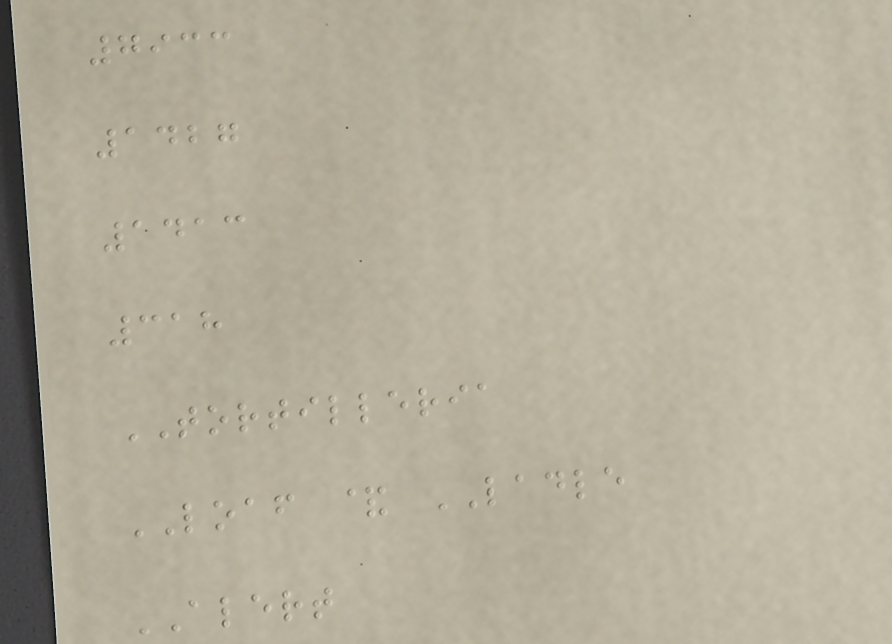7933
1427
1413
318
TORTILLERIA
LOAF & LADLE
ALERT
